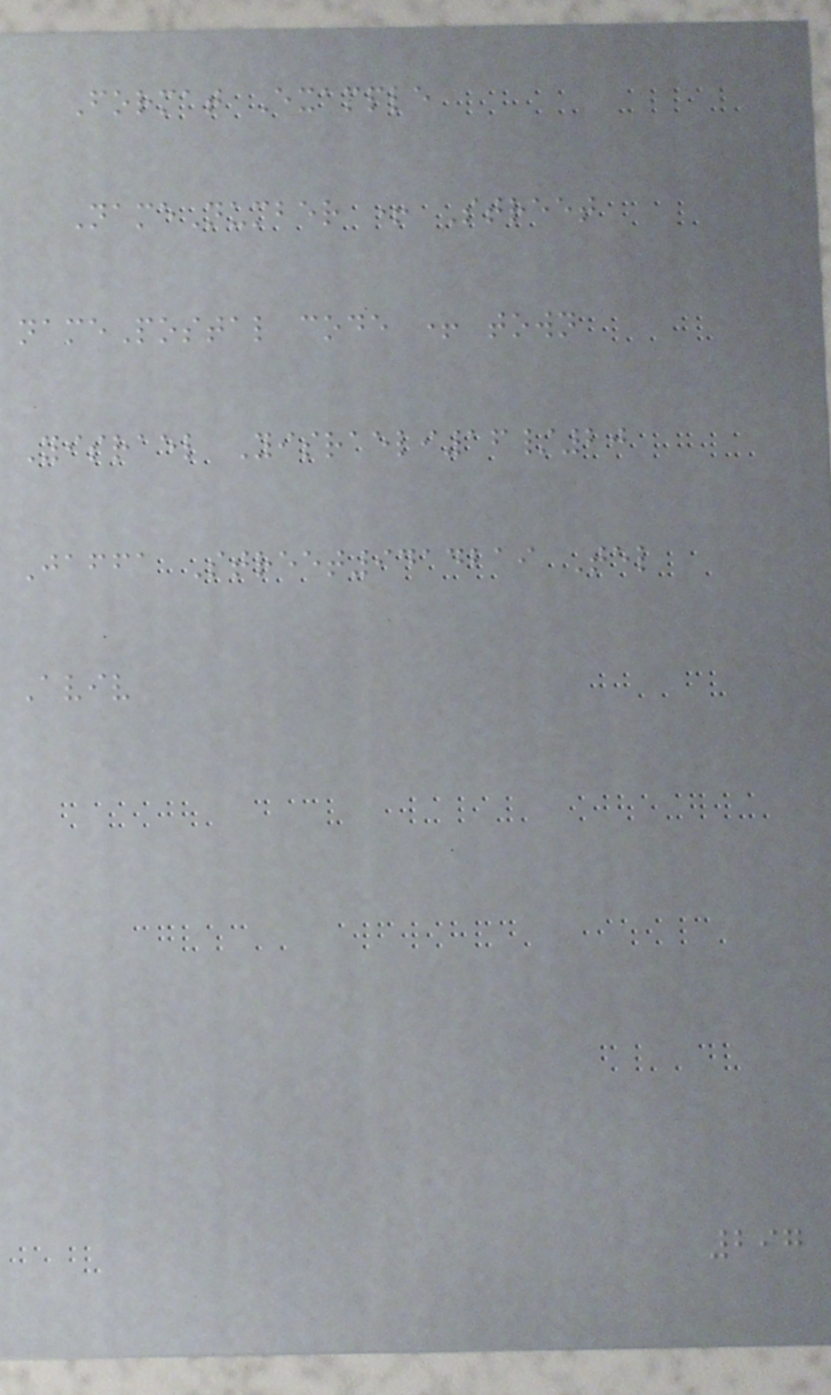Format Example
NameNumber + Street
namePostal code + town
Yisrael Yisraeli16/20
Jaffa Street9414219 Tel
Aviv
297
